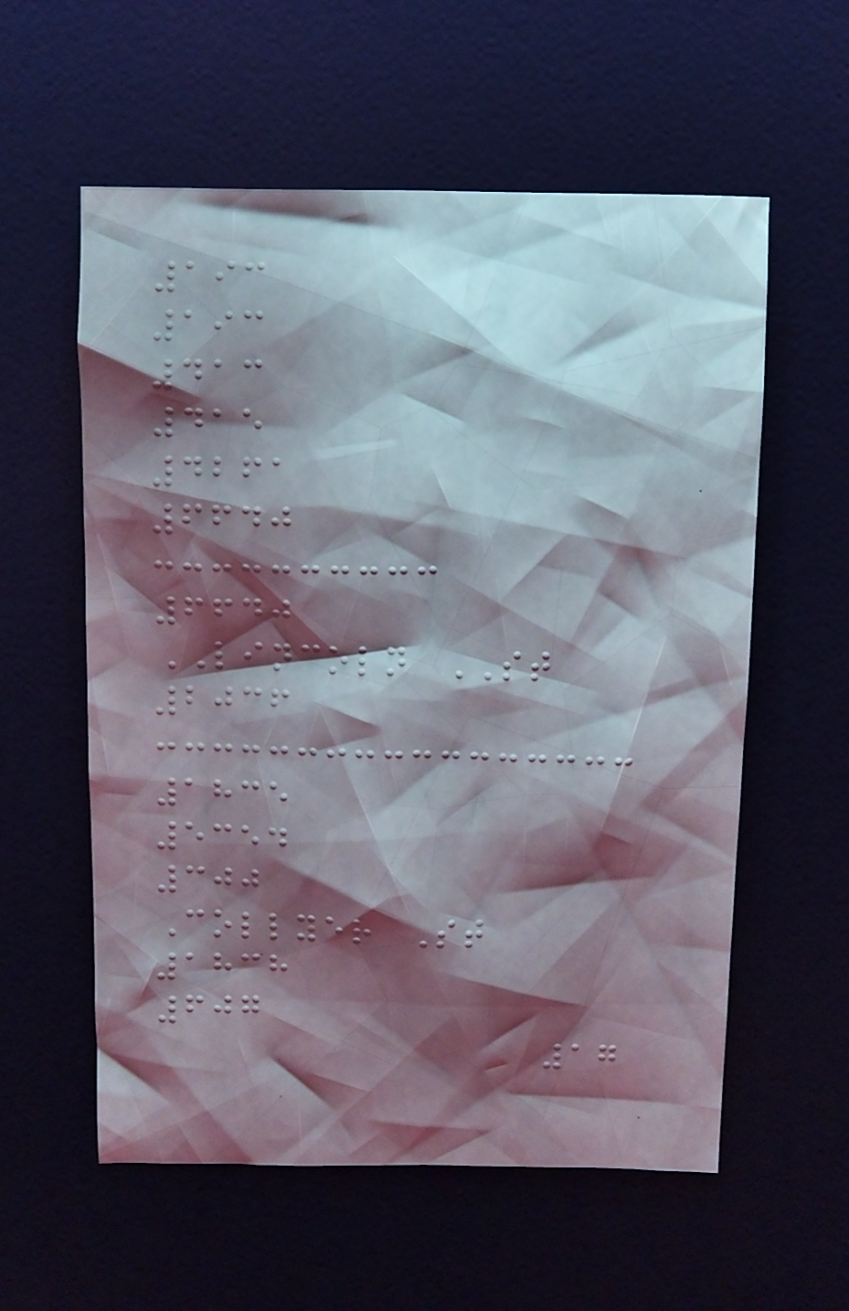193
193
413
415
4261
6640
6640
LINCOLN ST
2036
1835
5354
300
Collyer St
1838
607
17
